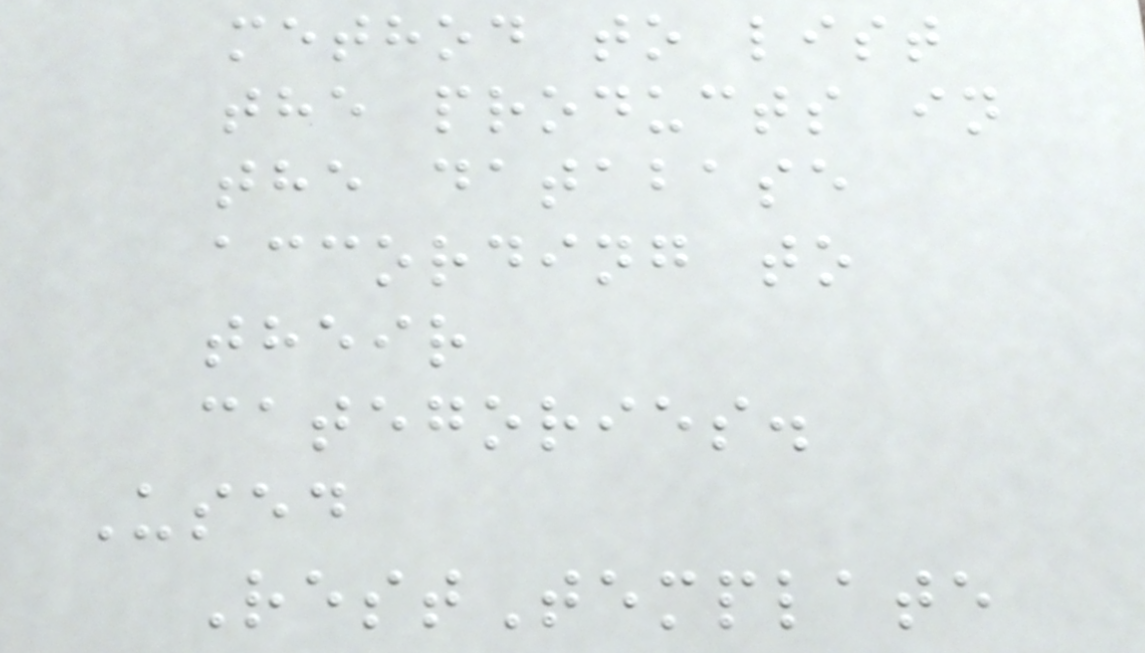method to list
the products in
the database
according to
their
categories.
Used
RestTemplate
